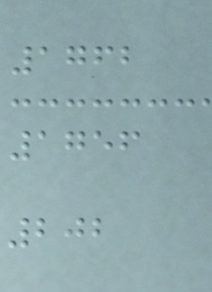1762
1756
202
